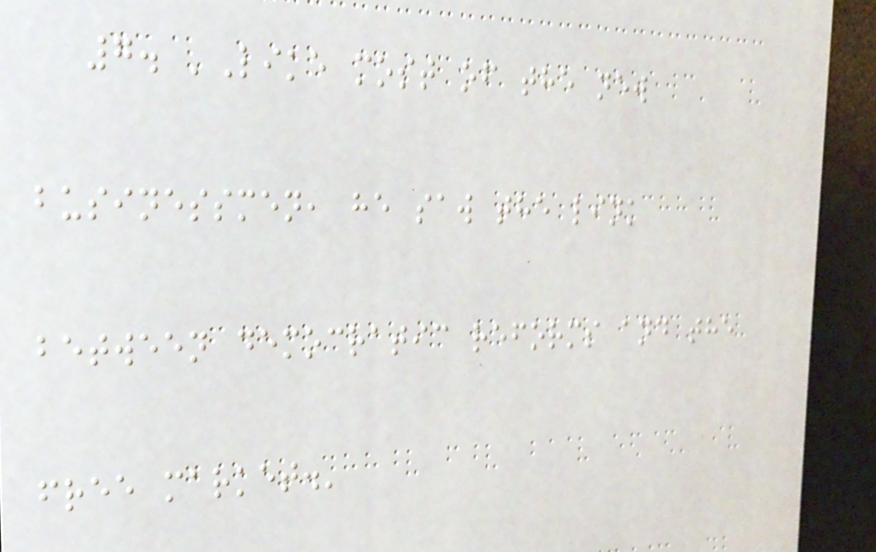7. 'Like most of the new
businessmen, he saw the link
between democratic reforms and the
free market.'
